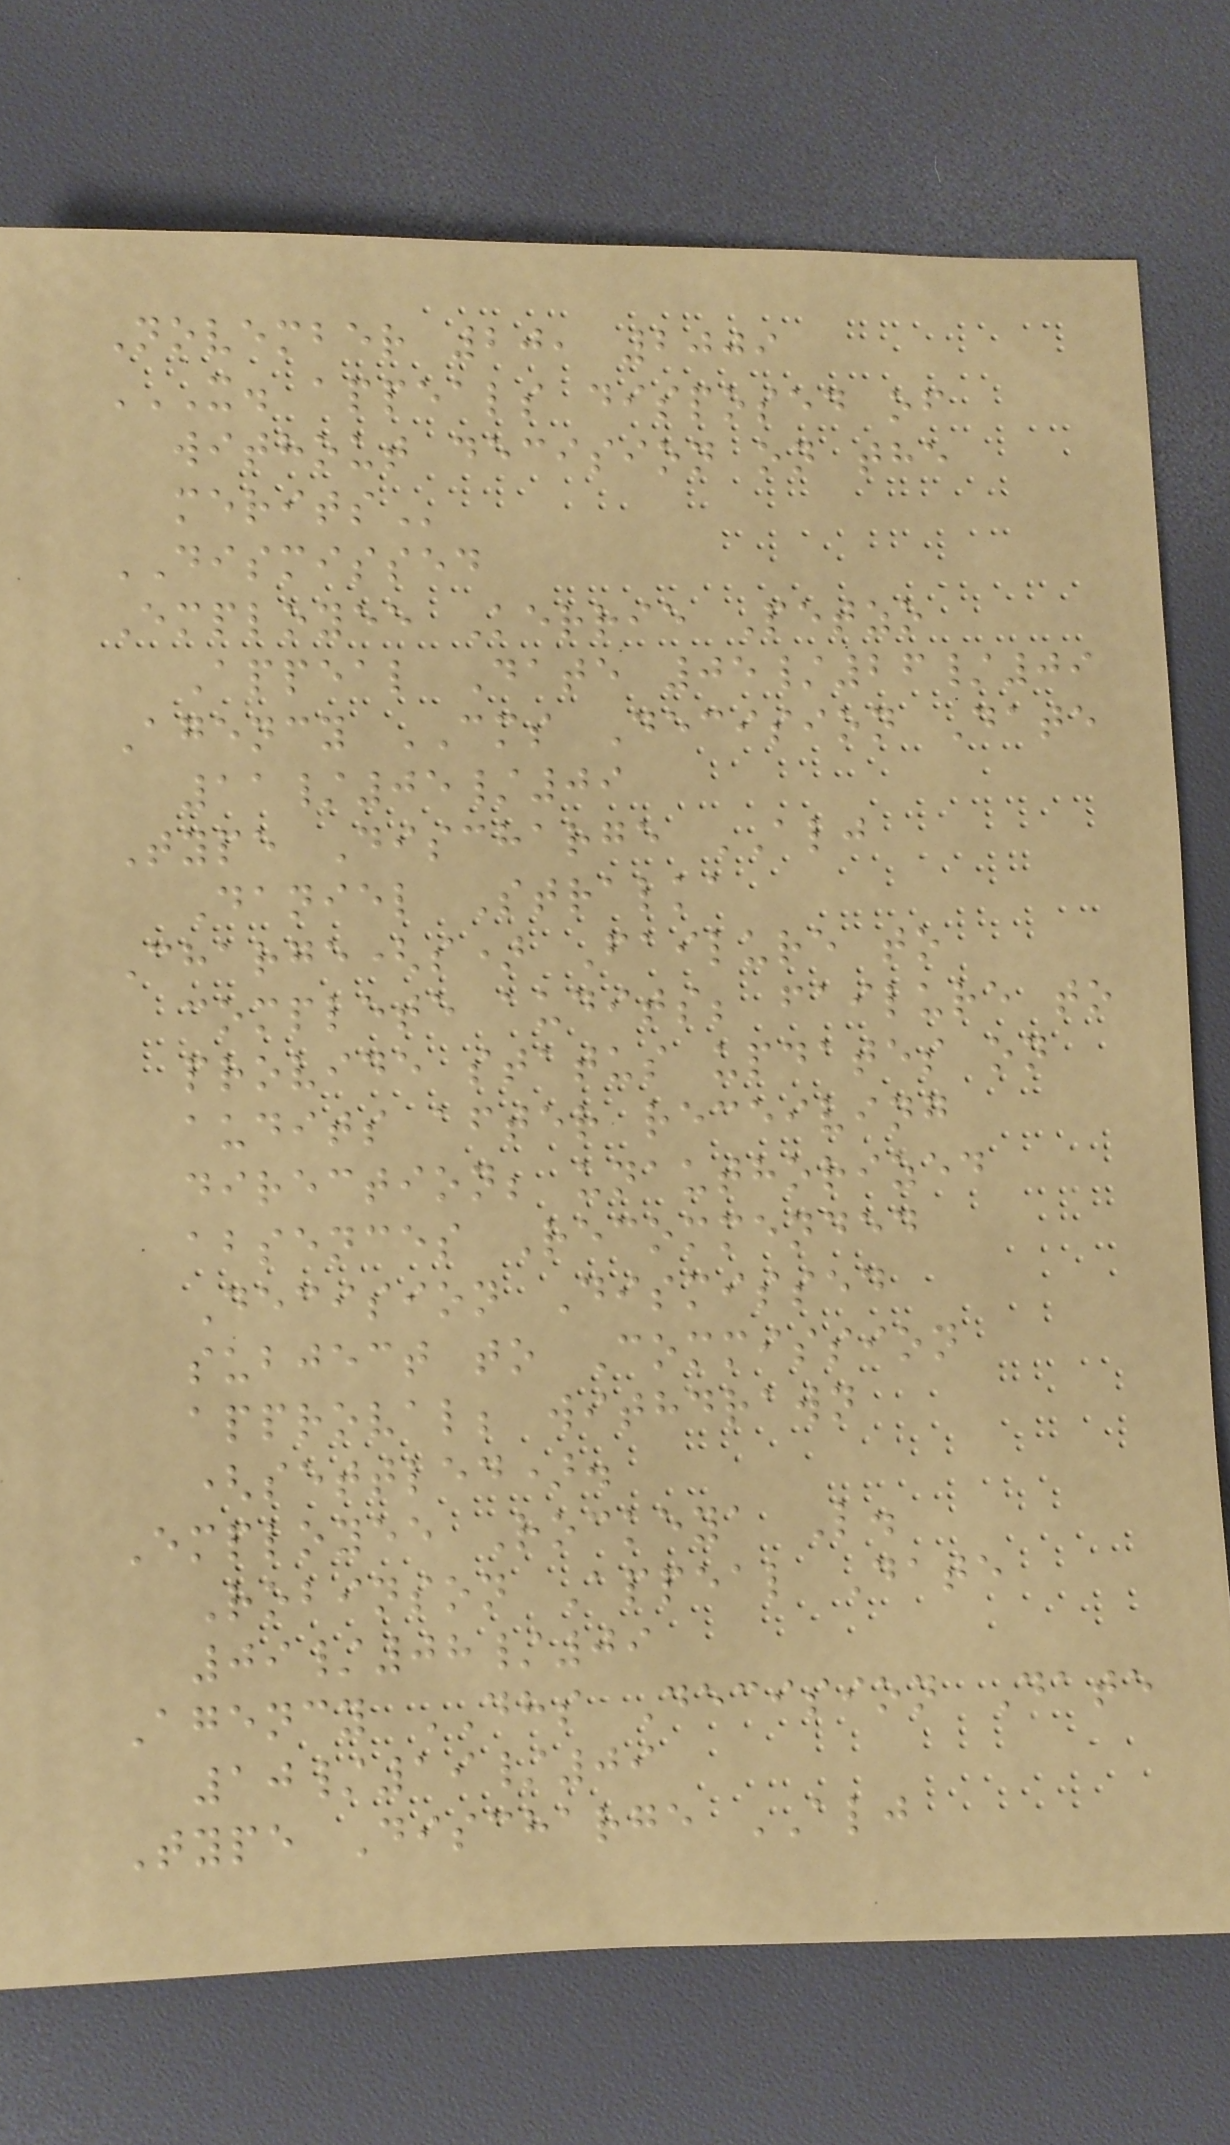November 20, 2009
X. APPEALS DISPOSED OF
WITHOUT DECISION ON THE
MERITS
DISMISSED
Employee Kerrie Petzo
Appeal Date 05/26/09
Agency CMS Decision Date
11/05/09
Type Discharge ALJ
Daniel Stralka
Charge(s) Failure to
complete audits; failure to
provide status updates on
audits after receiving
direction; unauthorized
absences Recommended
Decision Dismissed
subject to Commission
approval; withdrawn
(settled).
Employee Rockeya L.
Robinson Appeal Date
09/08/09
Agency DHS Decision Date
10/19/09
Type Discharge ALJ
